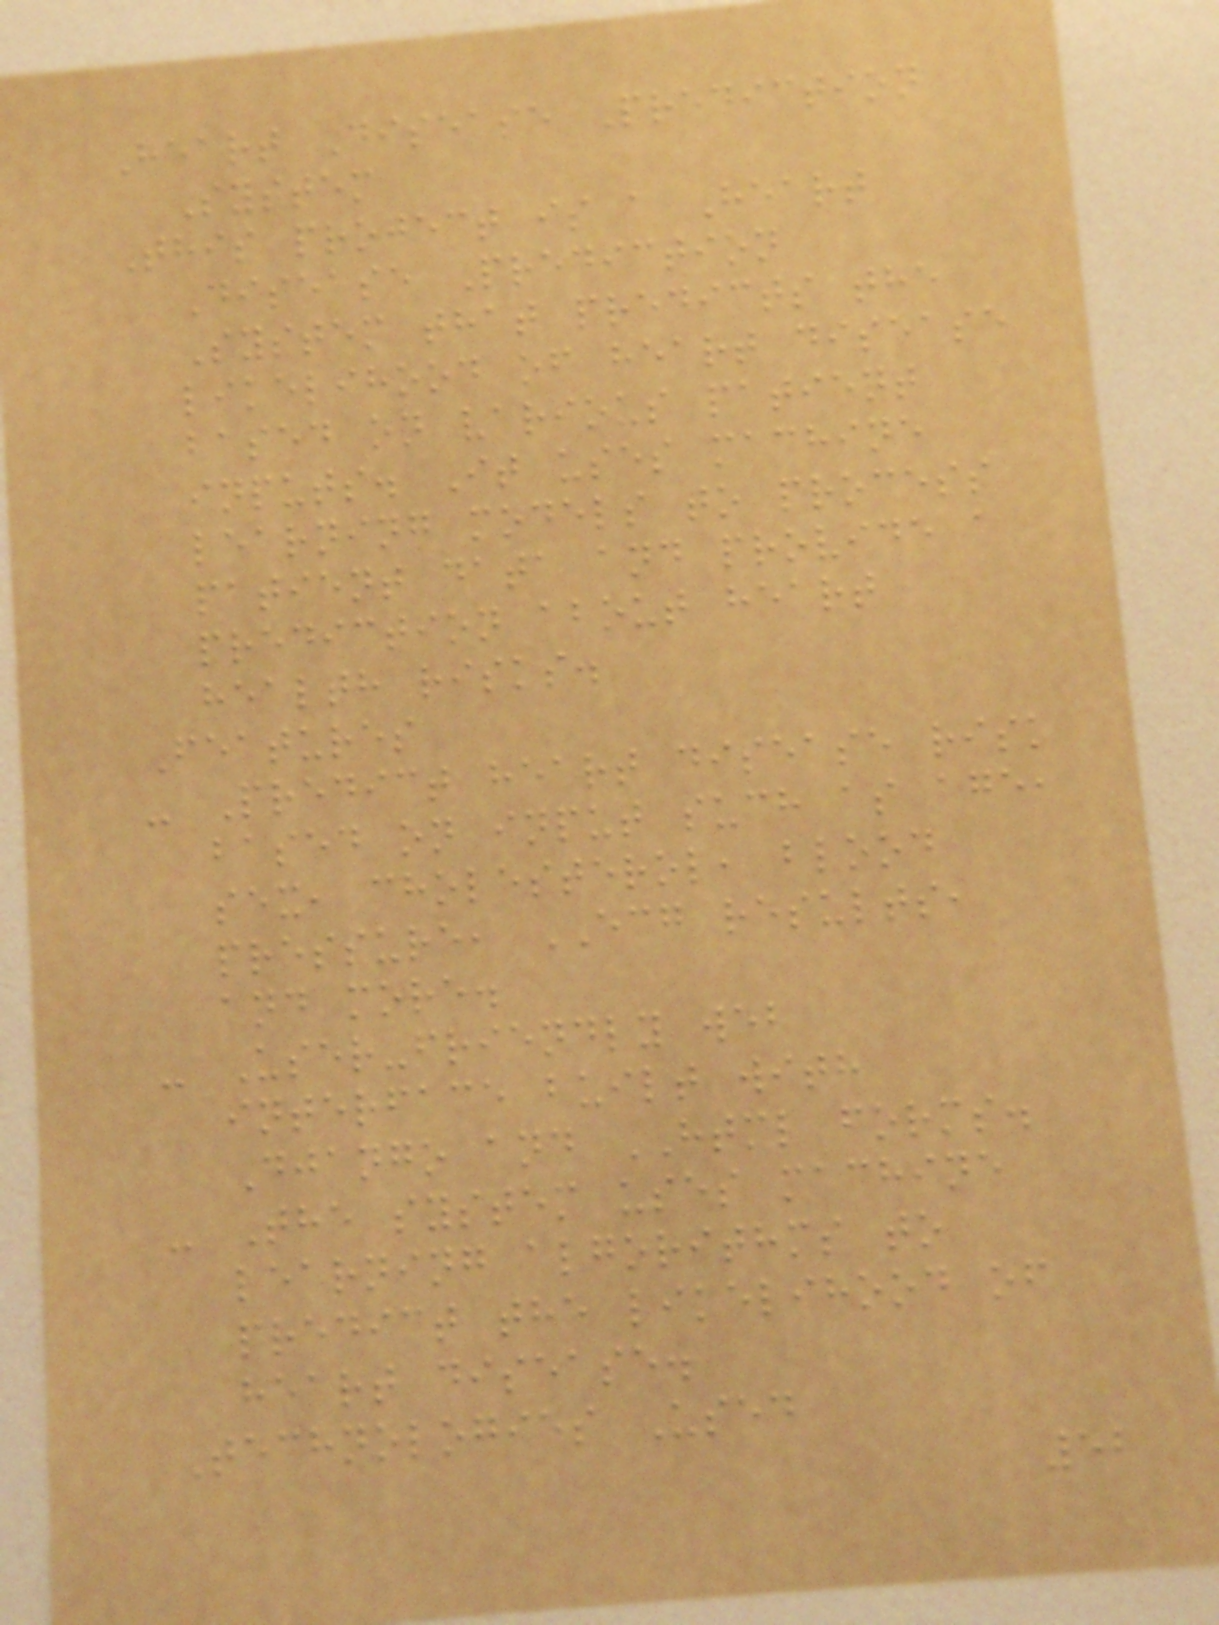Heart Disease Prediction
System
This project is a Heart
Disease Prediction
System that predicts the
likelihood of heart disease
based on various patient
inputs. It uses machine
learning models to process
patient data and provide a
prediction about heart
health risks.
Features
- Predict heart disease risk
based on input such as age,
sex, cholesterol, blood
pressure, ECG results,
and more.
- User-friendly web
interface built with
Django and HTML forms.
- The system uses machine
learning algorithms to
predict the likelihood of
heart disease.
Technologies Used
52
